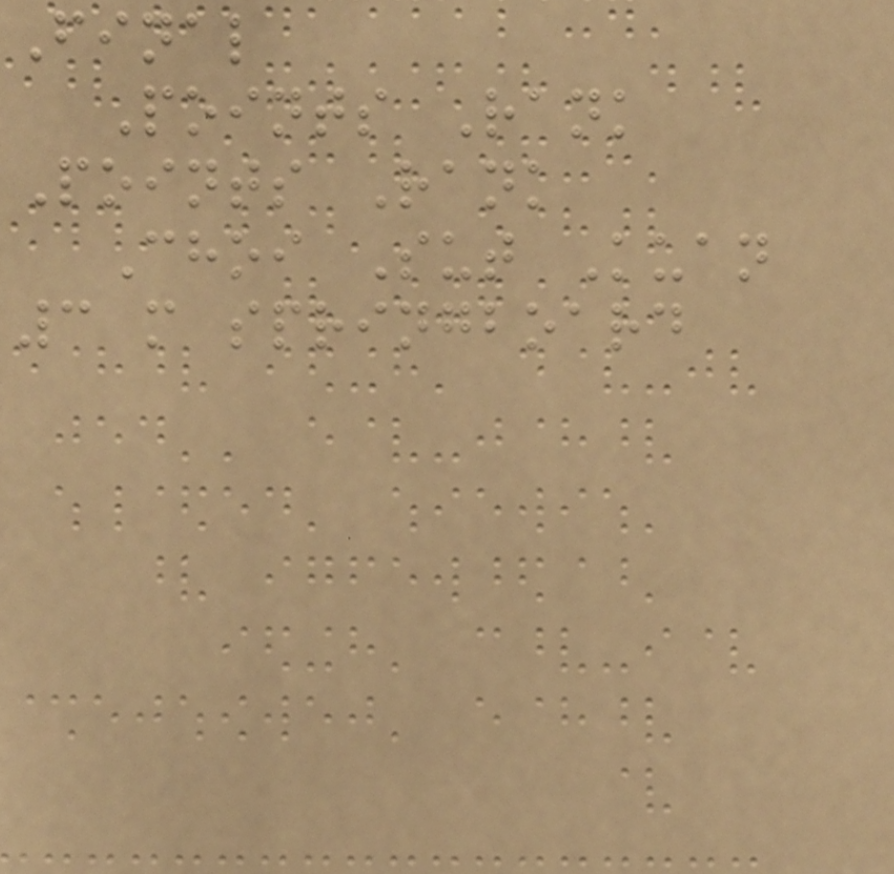Final
Points Rank
Points Rank
Choi Sut Kuan
3 m springboard
